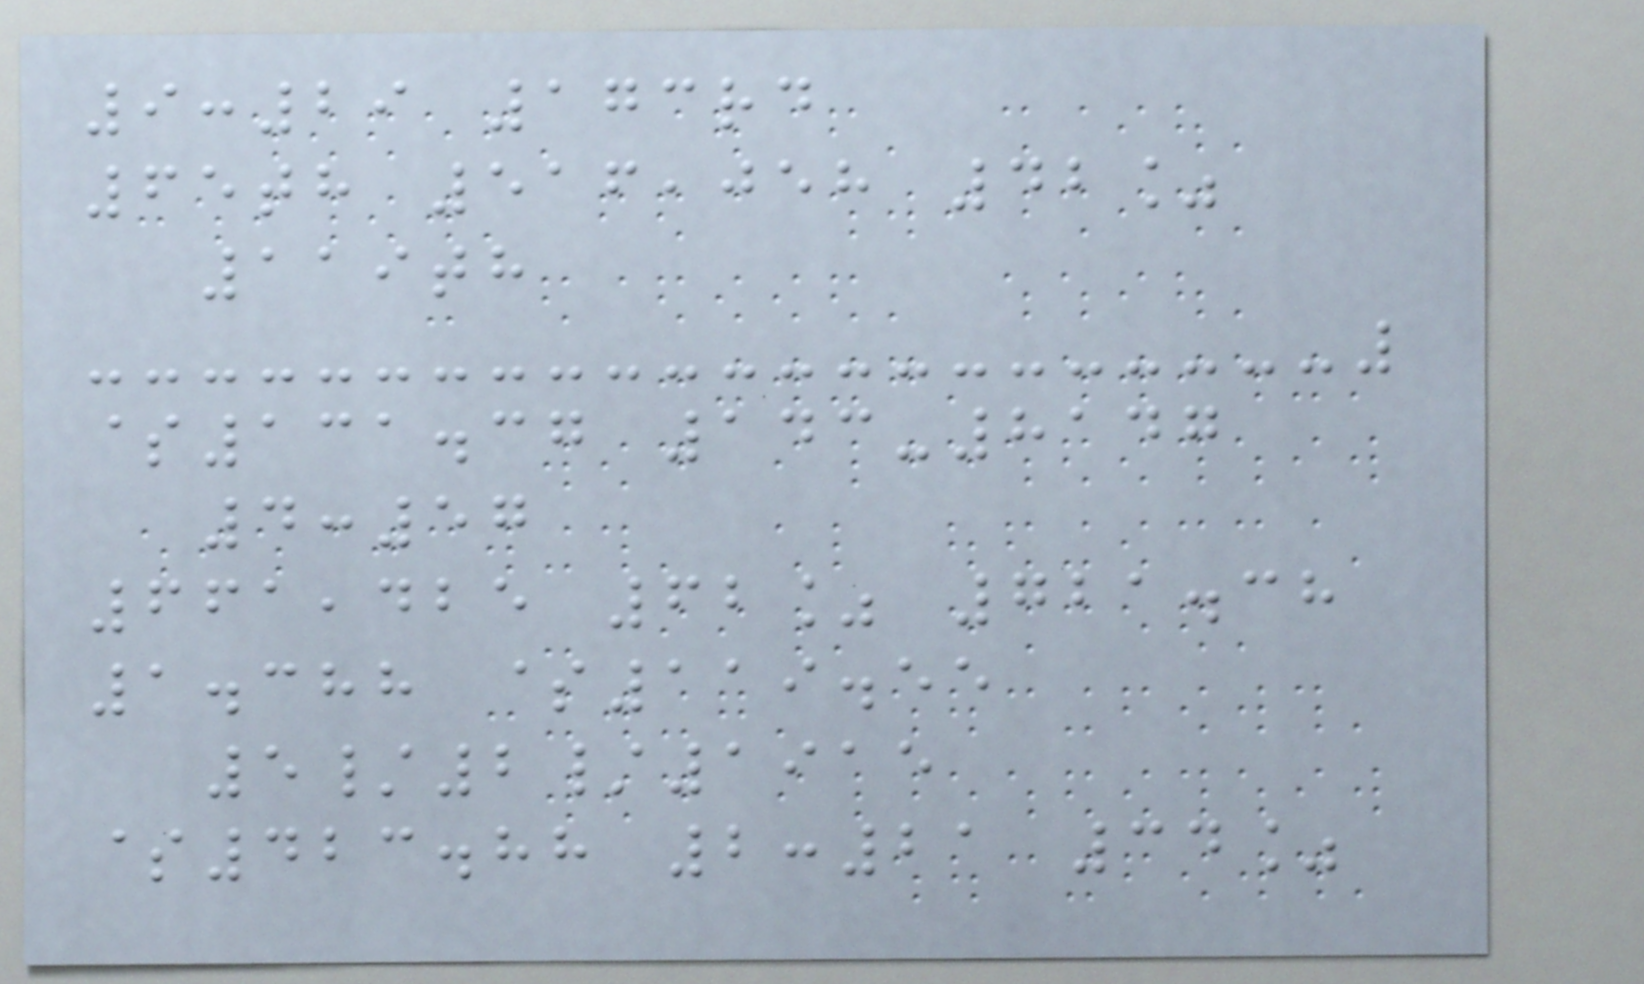9:29 173rd
65th 516,058 42%
119th
$131.37 143-8147
4:57
661,425 62% 721.38
1.388 $119.55
5/2/1915
$423.88 2:21 34%
